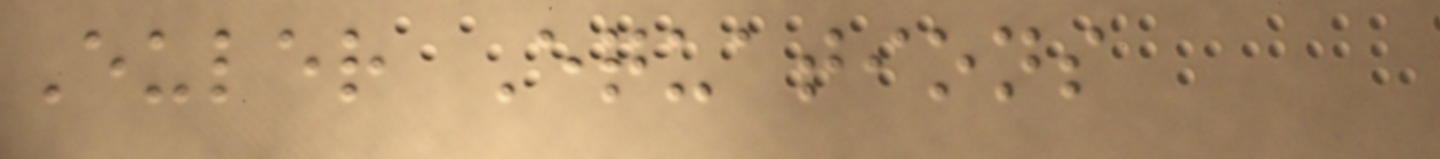Euler Equations
